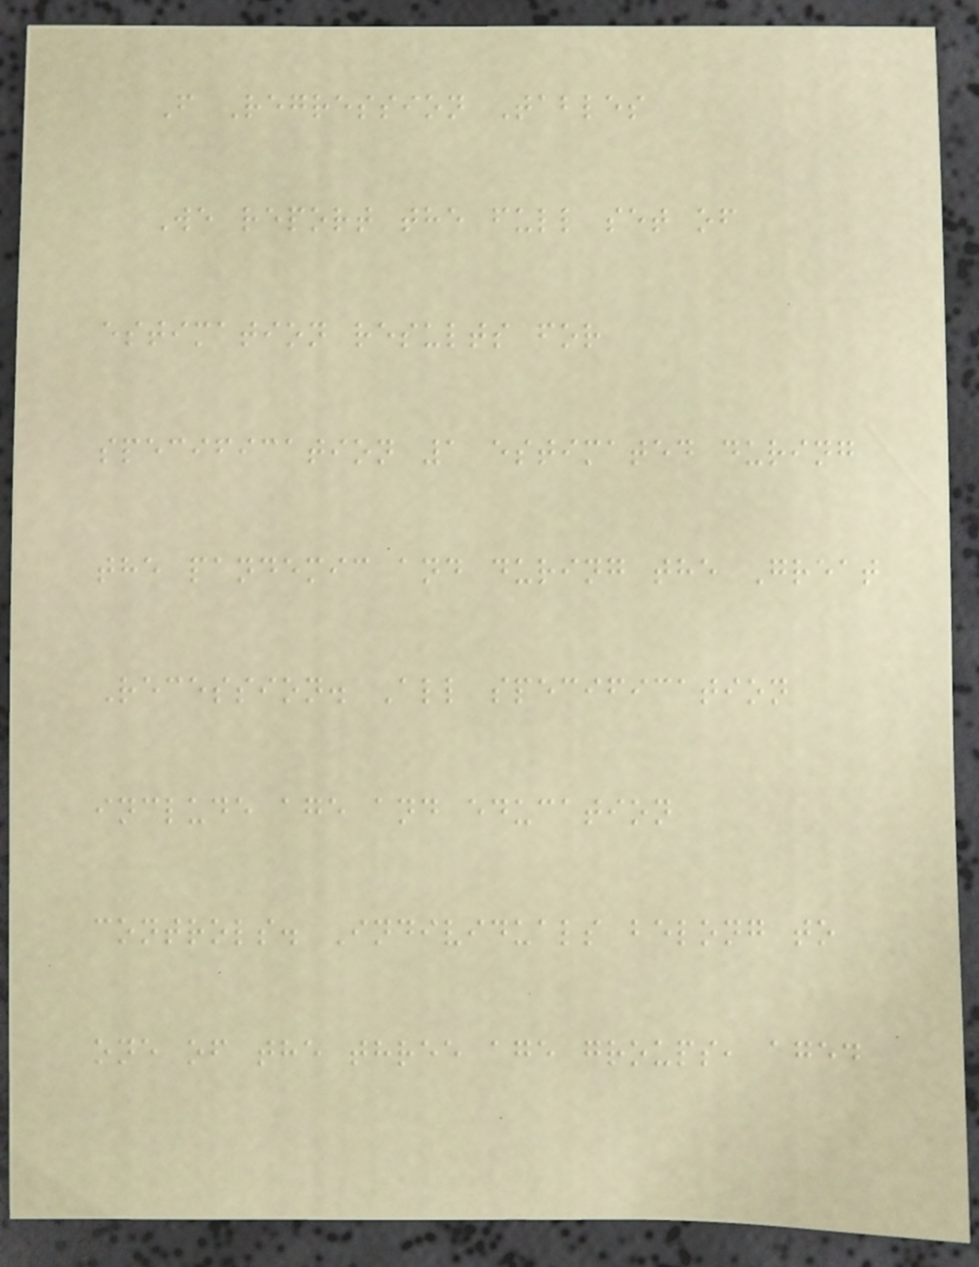F Regression Tables
We report the full set of
estimation results for
specification 1 estimated during
the pandemic and during the Great
Recession. All specification
include age and education
controls. Individuals belong to
one of the three age groups, aged
